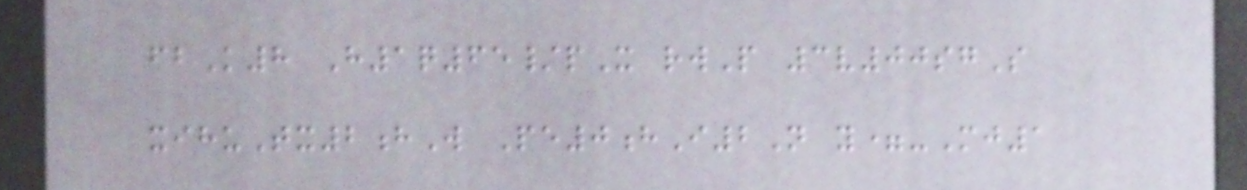fbK8 H1q65/pX rwP 3v00sgS
xihuTx2hW Pe0hI2N y=-Mj1
